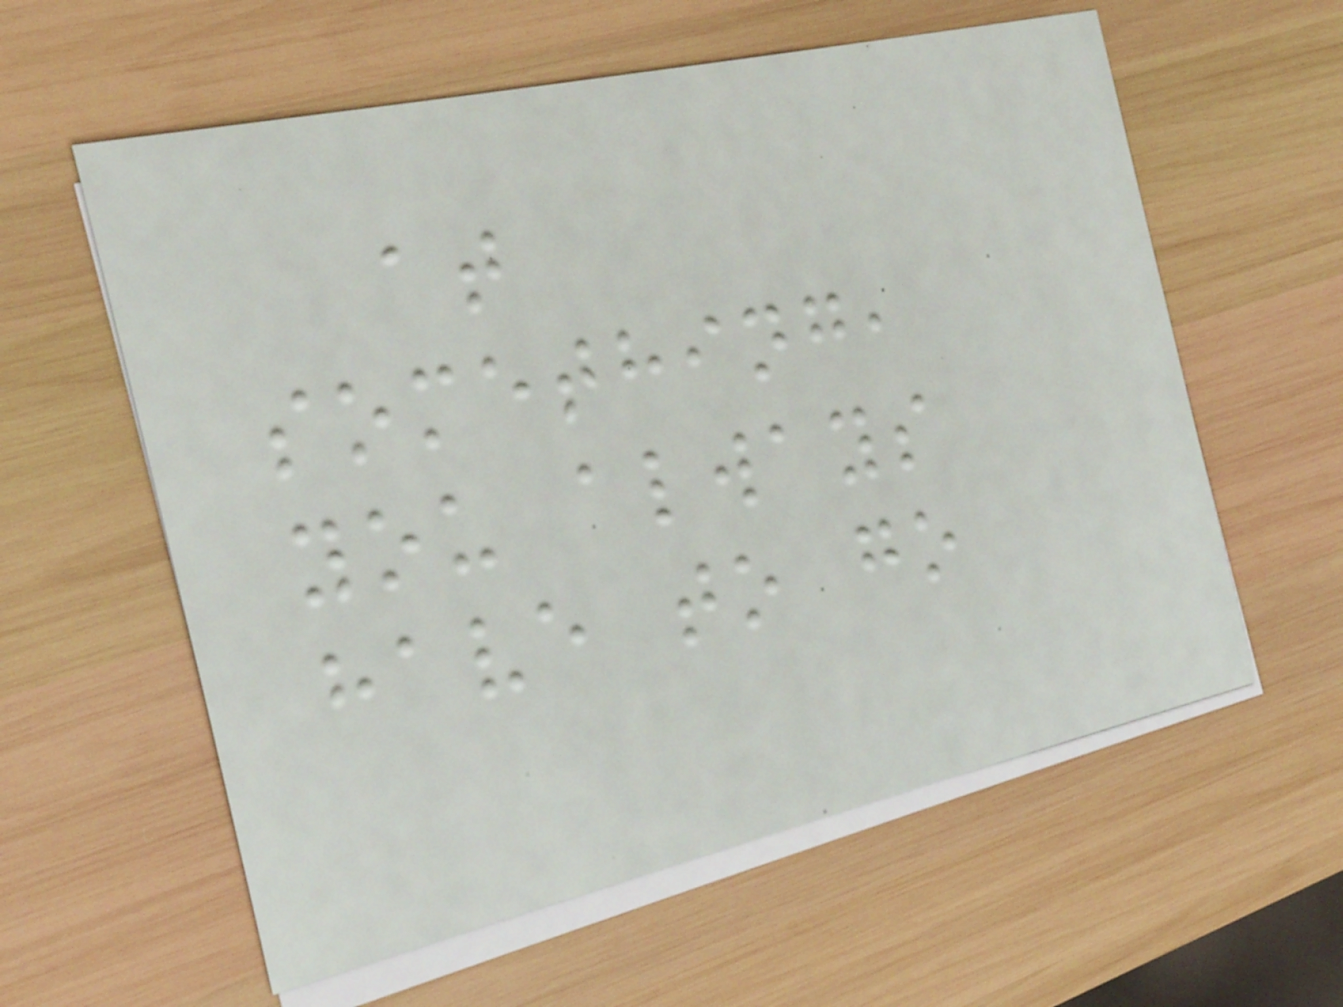at
something,
you always
have to go
